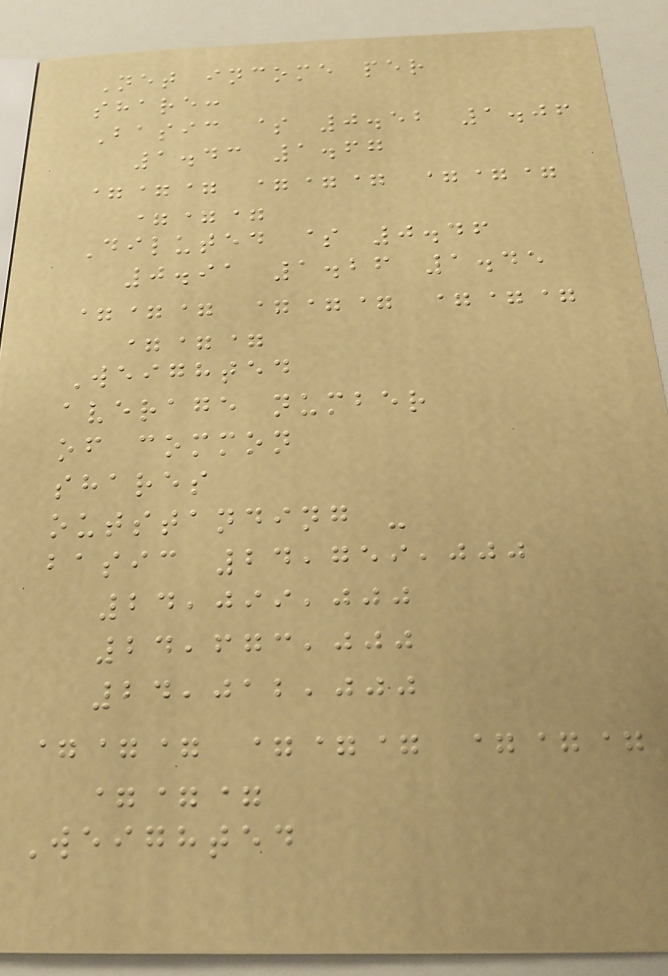Net income per
share:
Basic $ 0.52 1.06
1.43 1.67
=== === ===
===
Diluted $ 0.46
0.91 1.26 1.45
=== === ===
===
Weighted
average number
of common
shares
outstanding -
basic 24,759,000
24,099,000
24,673,000
24,012,000
=== === ===
===
Weighted
